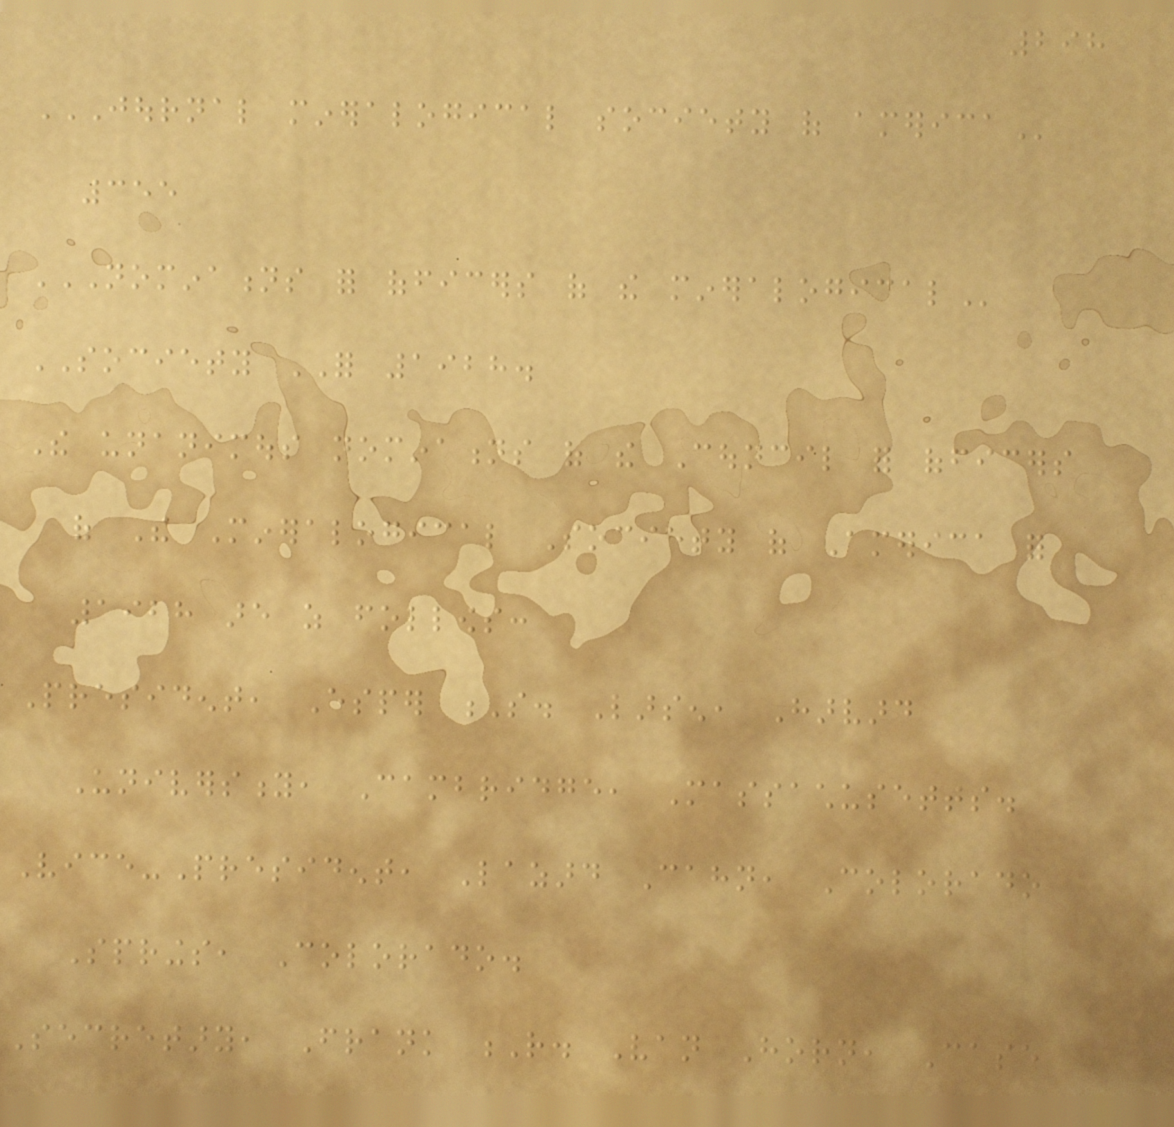298
JOURNAL MINERALOGICAL SOCIETY OF AMERICA
355
NOMINATIONS FOR OFFICERS OF THE MINERALOGICAL
SOCIETY FOR 1928.
The unanimous nominations of the Council for officers
of The Mineralogical Society of America for
1928 are as follows:
President, Esper S. Larsen, Harvard
University, Cambridge, Massachusetts.
Vice-President, Lazard Cahn, Colorado
Springs, Colorado.
Secretary, Frank R. Van Horn, Case
